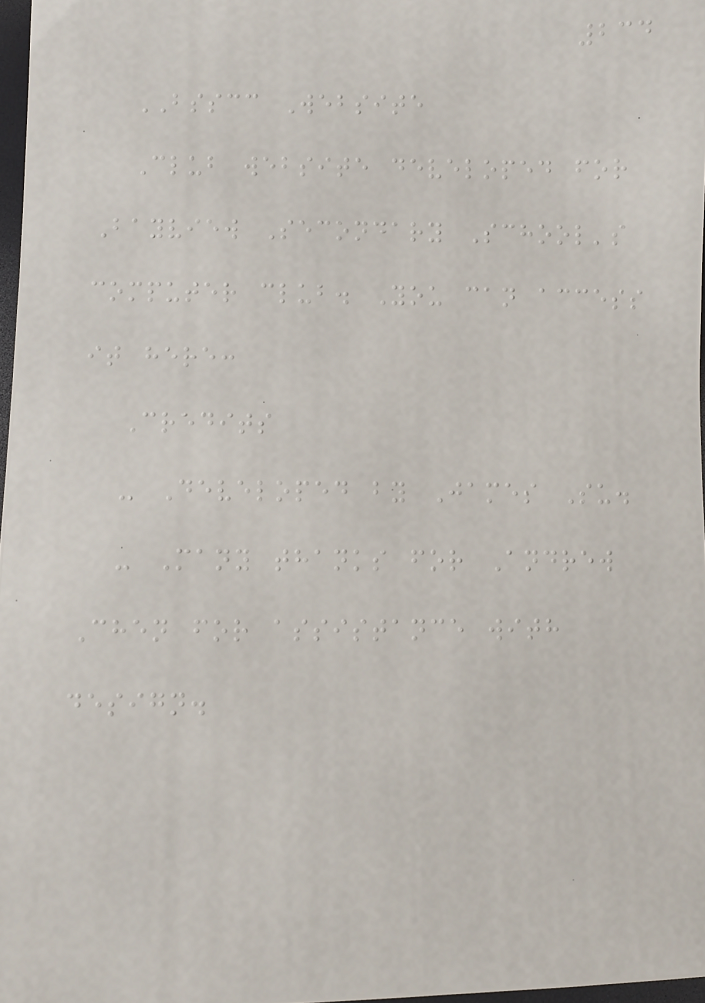234
BSSCC Website
Club website developed for
Bayview Secondary School's
computer club. You can access
it here:
Credits
- Developed by James Su.
- Many thanks for Andrew
Chen for assistance with
design.
